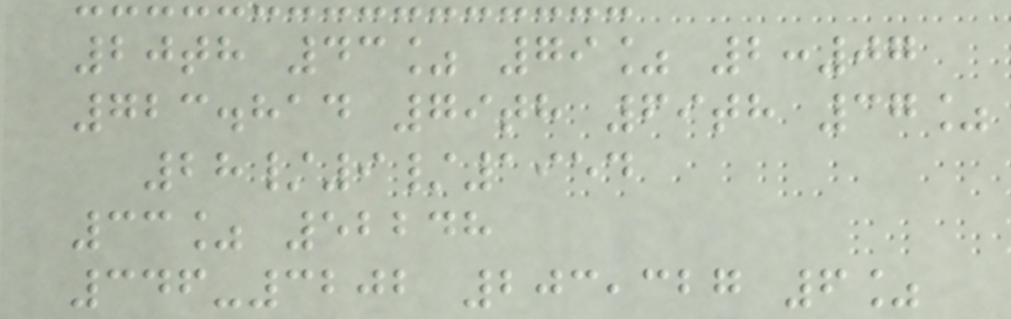20th 43% 79% 2:07
723.814 79th 69th 37%
28/9/1954
33% 52248
346-3202 203,327 6%
